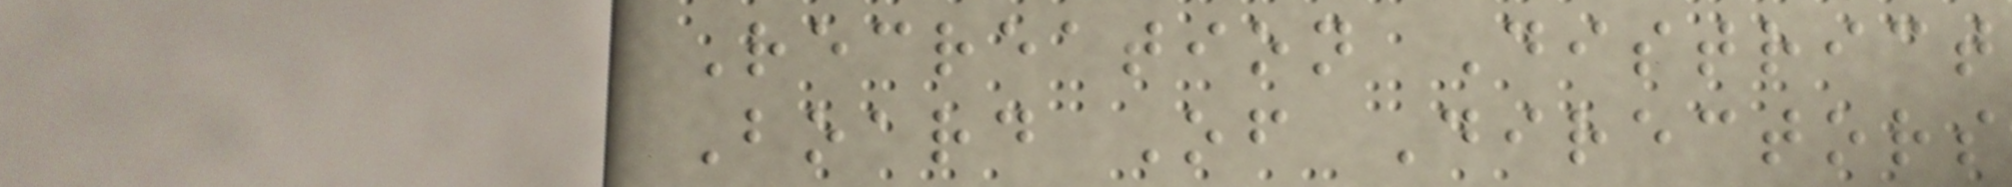Recreation District
Board Of Directors
